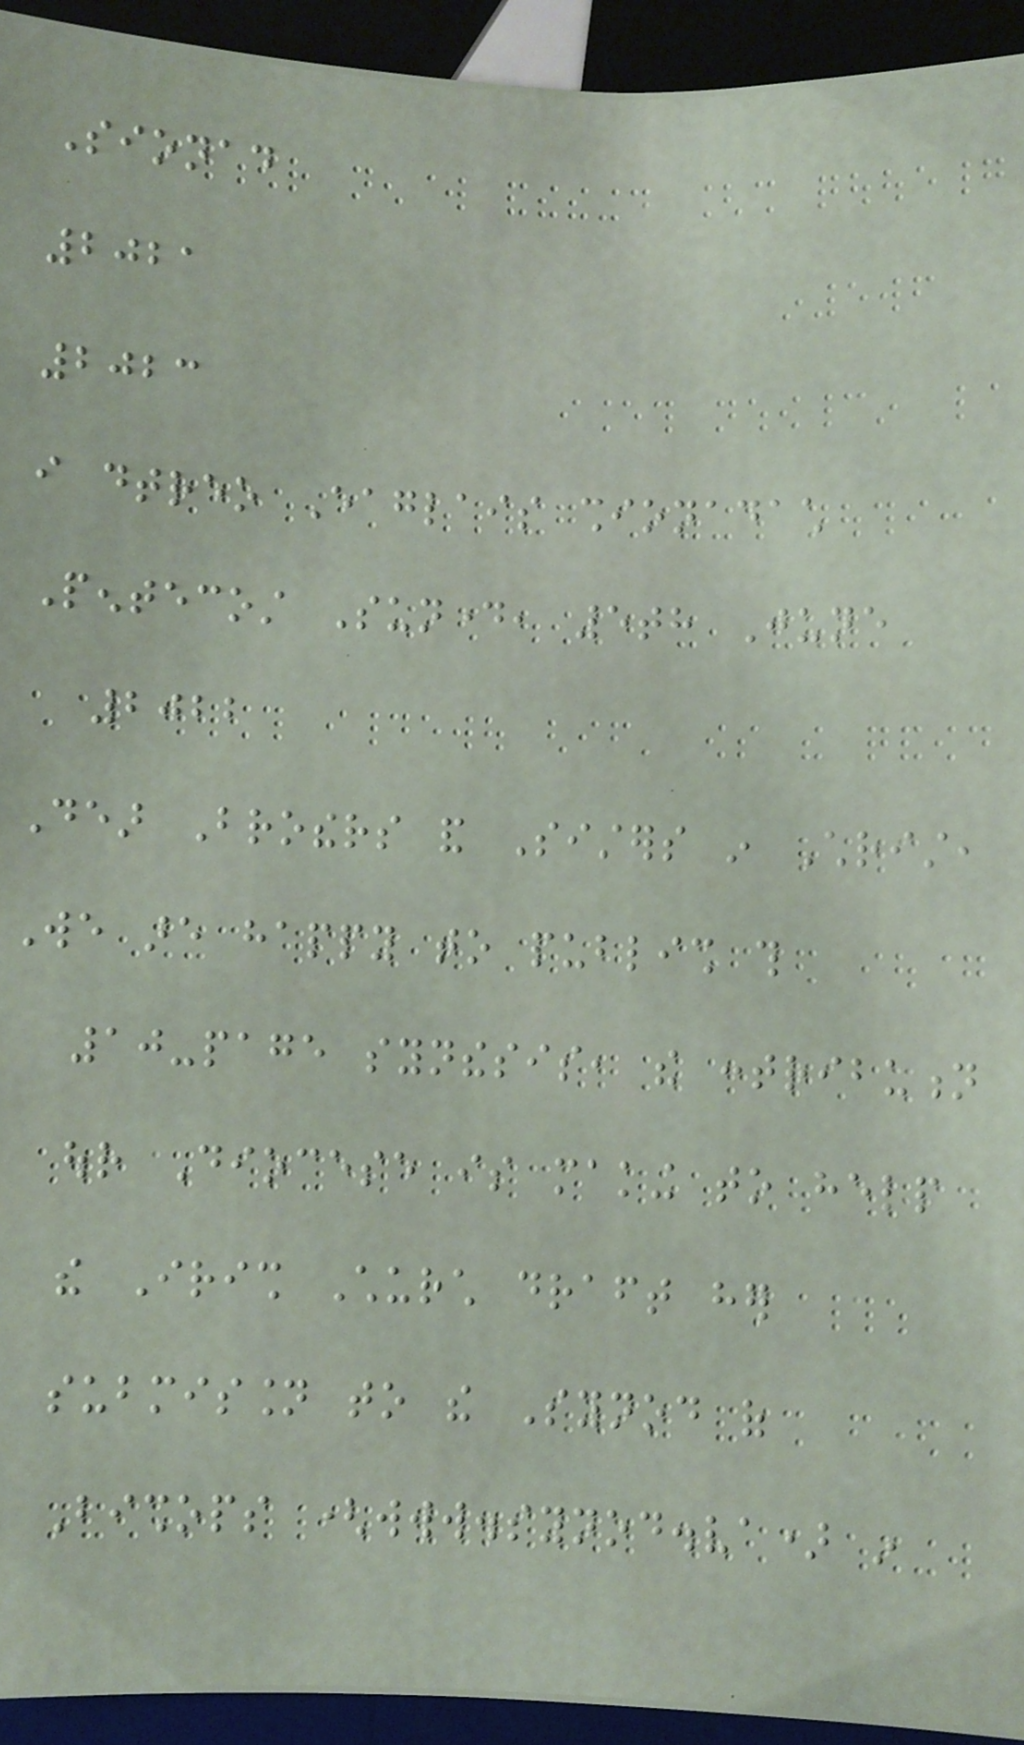Sionad
2021
2023
i dtreo Eaglais shionadach
Pentecost Sunday, 5th June
2022
Dear Brothers and Sisters in Christ,
We are happy to publish this
10-page synthesis, the contribution
our Diocese is making to help
the Irish Church draft her
submission to the Synod of
Bishops (www.synod.va) in
